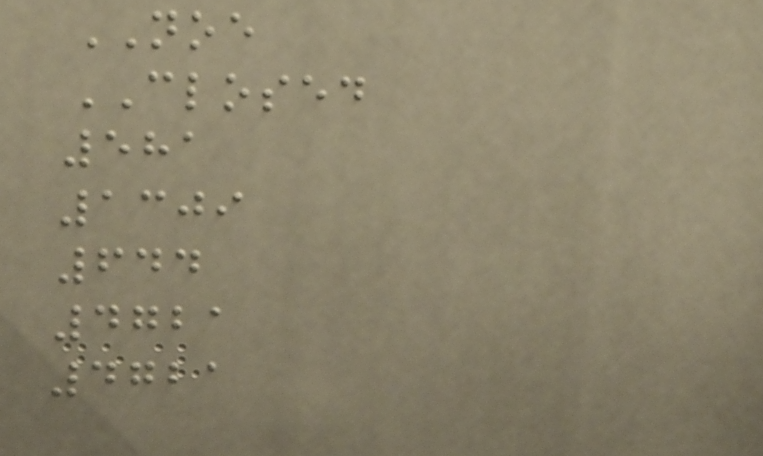NOE
CLOSED
581
1309
644
4721
4721
